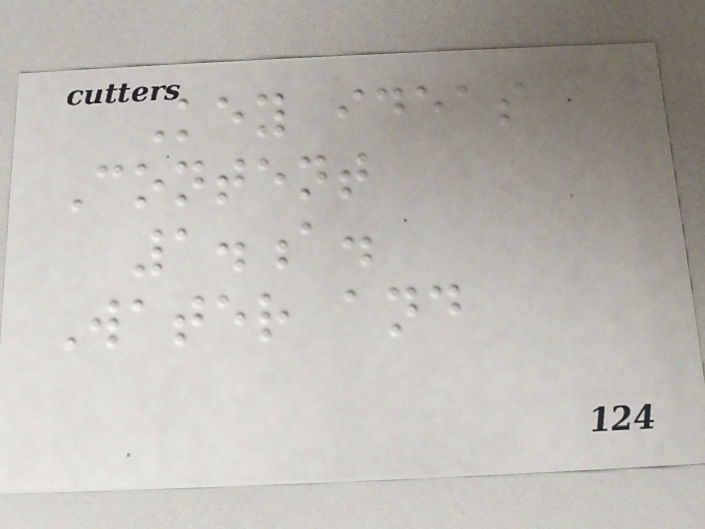Key ideas
Content
1.a.
Water and
